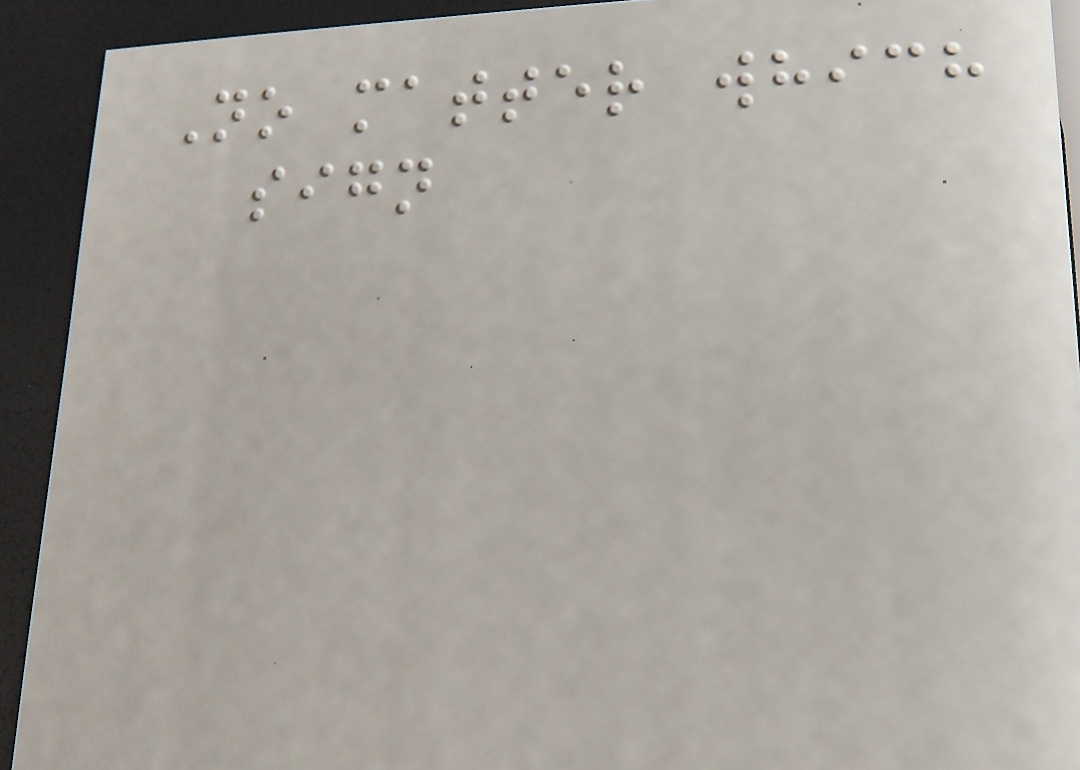No matter which
sign
